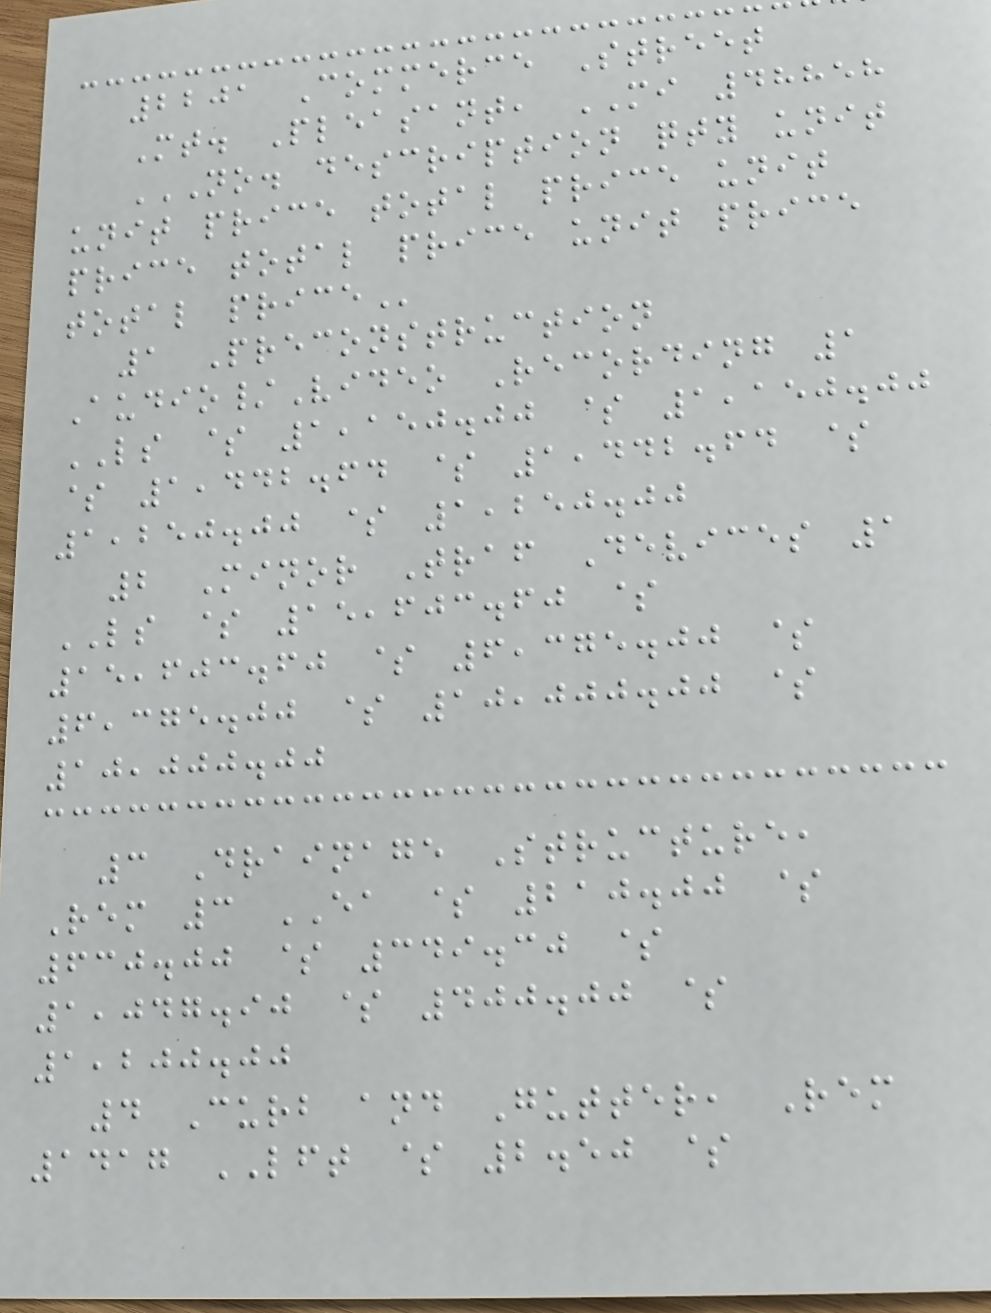2201 Commerce Street
Mt. Pleasant, MI 48858
NO. DESCRIPTION QTY UNIT
UNIT PRICE TOTAL PRICE UNIT
PRICE TOTAL PRICE UNIT PRICE
TOTAL PRICE
1 Preconstruction
Audio/Video Recording 1
LS $ 1,150.00 $ 1,150.00
$ 1,442.64 $ 1,442.64 $
1,250.00 $ 1,250.00
2 Minor Traf Devices 1
LS $ 15,603.60 $
15,603.60 $ 6,375.00 $
6,375.00 $ 10,000.00 $
10,000.00
3 Drainage Structure,
Rem 3 EA $ 210.00 $
630.00 $ 349.30 $
1,047.90 $ 400.00 $
1,200.00
4 Curb and Gutter, Rem
1417 LFT $ 2.50 $
